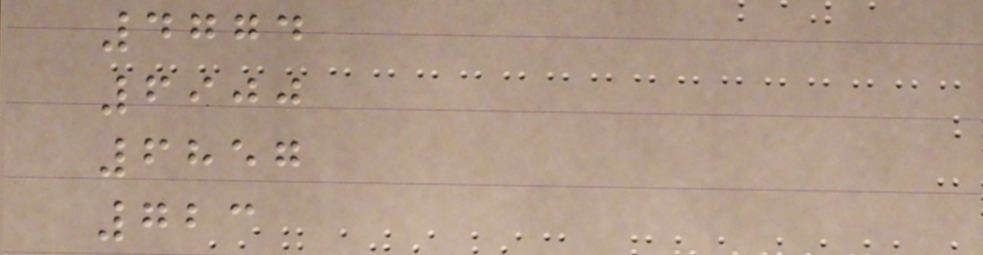4774
6900
6857
723
